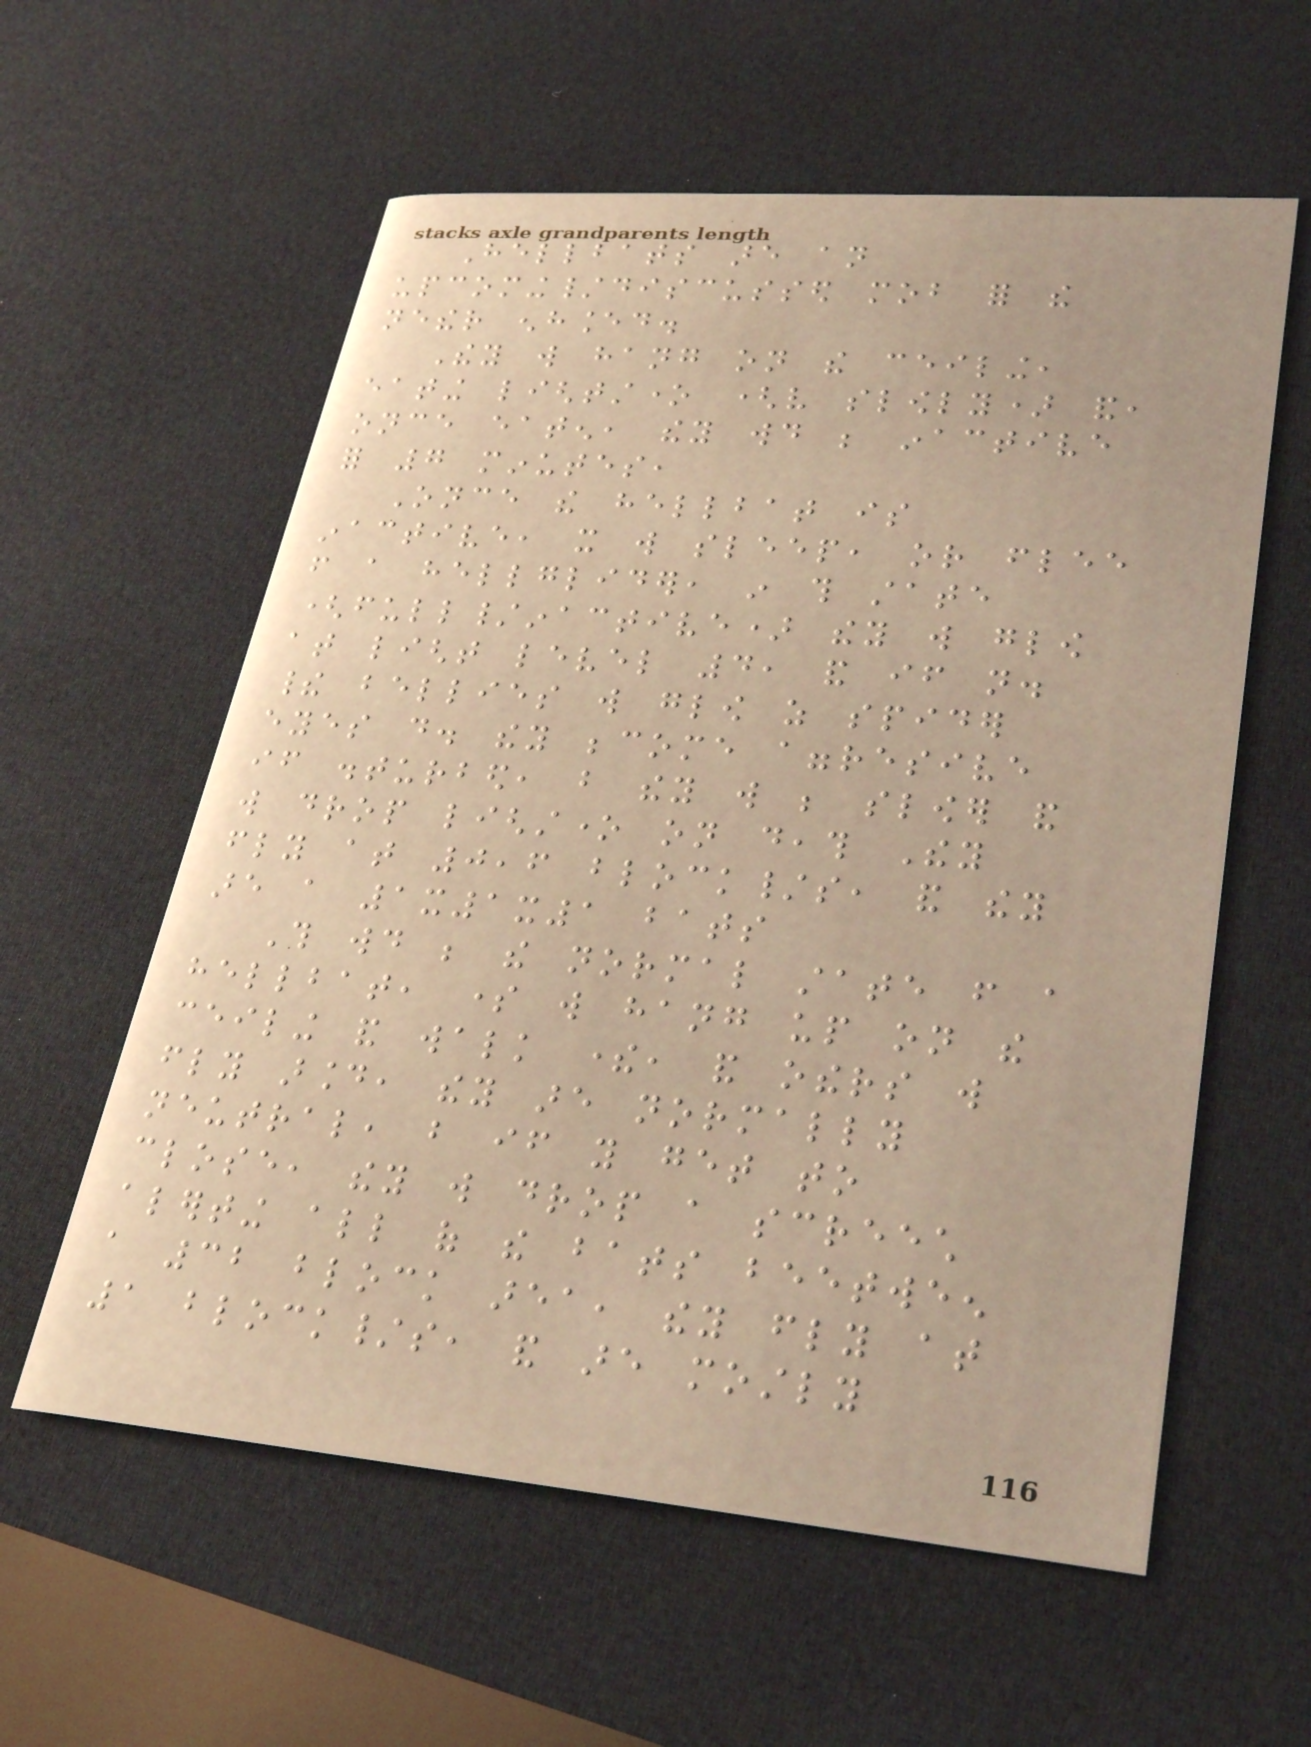Hellbats are an
upcoming/discussed mob for the
nether enhanced.
They will hang on the ceiling,
eating lightstone (very slowly) and,
once eaten, they would be inactive
for 7 minutes,
Once the hellbat is
inactive, it will sleep, or flee
from a hellglider, in this state
(full/inactive) they will glow
at light level 4, and if not.
their bellies will glow as spider
eyes do. they become aggresive
if disturbed, but they will be slower and
will drop lighstone on death They
fly at 0,6 block/s, and they
are a 1x1x1 bats
This would be the normal state from a
hellbat, some will hang up on the
ceiling and walk there, and others will
fly around, they are normally
neutral, but if you get to
close, they will drop a screech
alerting all of the bats beetween
a 32 block area, they fly at
1 block/s, and are mostly
